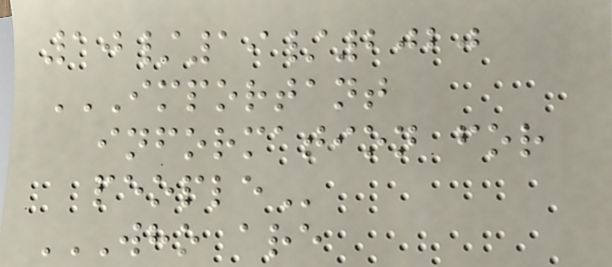10/19/2020
IMPORTANT
INFORMATION FOR
PEOPLE
WHO ARE
